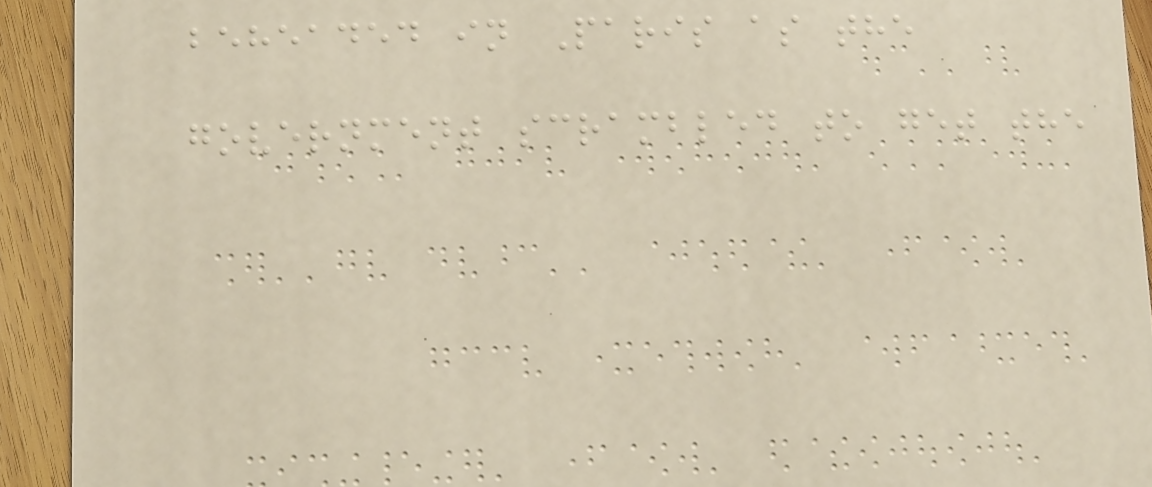beheaded in Paris as the
government scrambled to get the
